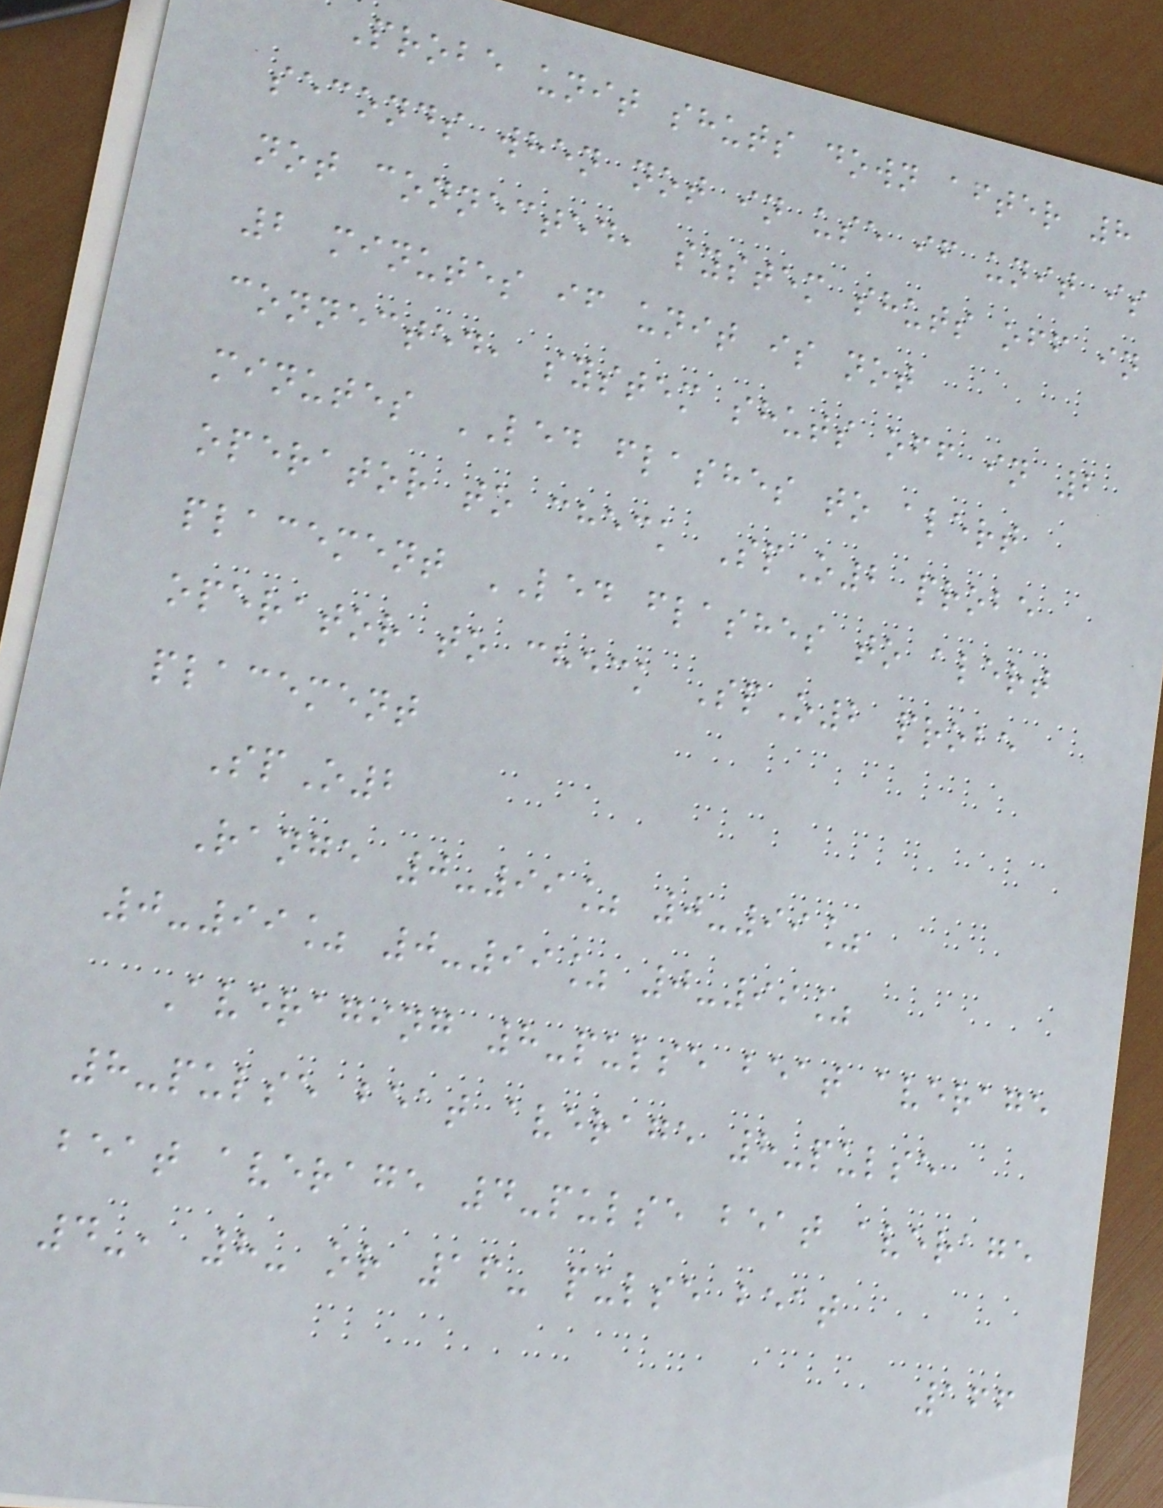Probe unit shuts down after 8
seconds when not in use if unit is
not connected, system shuts off in
2 minutes if unit is not
connected, system shuts off in 2
minutes LED flashes to alert
operator to check SpO2 probe
placement LED flashes to alert
operator to check SpO2 probe
placement
SpO2
Range 0-99% 0-99%
0-99% 0-99% 0-99%
Averaging 8-pulse beat average
8-pulse beat average 8-pulse
beat average 4-pulse beat average
4-, 8- or 16- pulse beat
166
